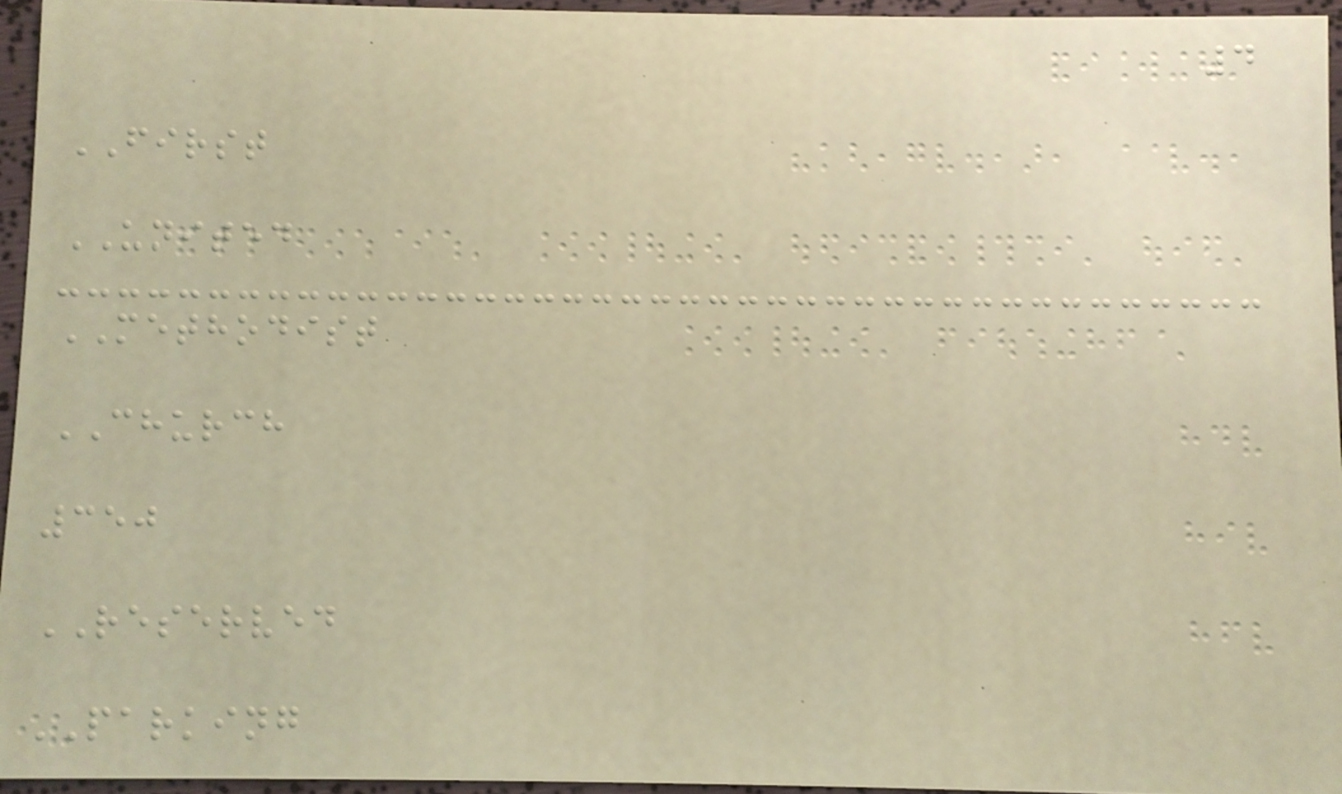4
FIRST
UNITED
METHODIST
CHURCH
350
RESERVED
PARKING
